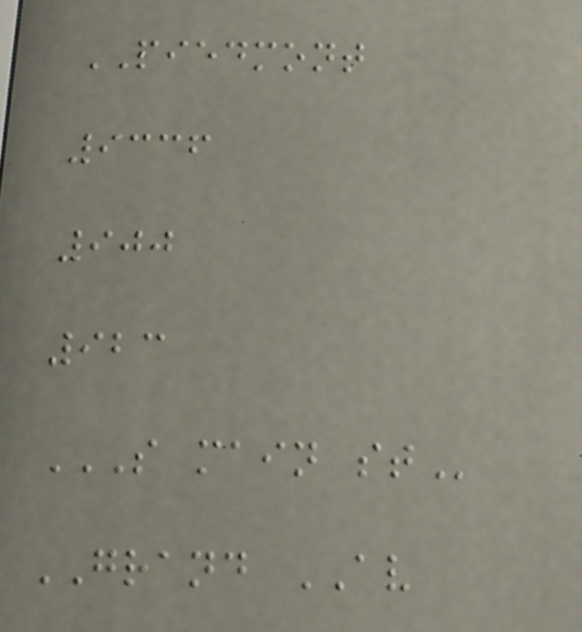PIEDMONT
9336
900
923
S MAIN ST
GRAND AV
